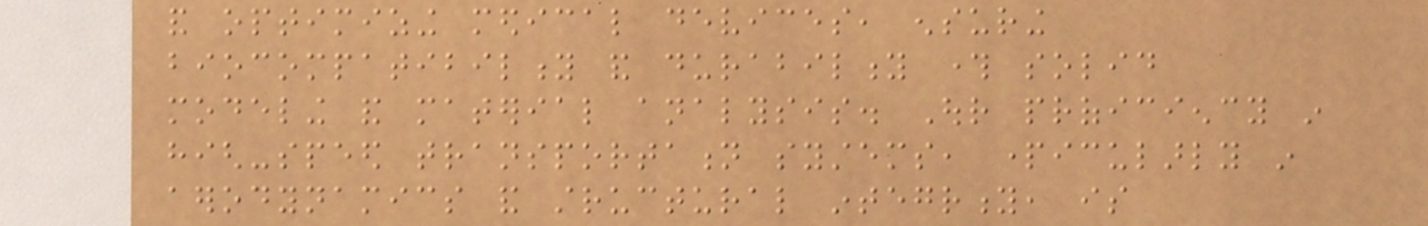and optimizing medical devices, ensuring
biocompatibility and durability through solid
modeling and material analysis. Our proficiency in
high-speed transportation systems, particularly in
aerodynamics and structural integrity, is
